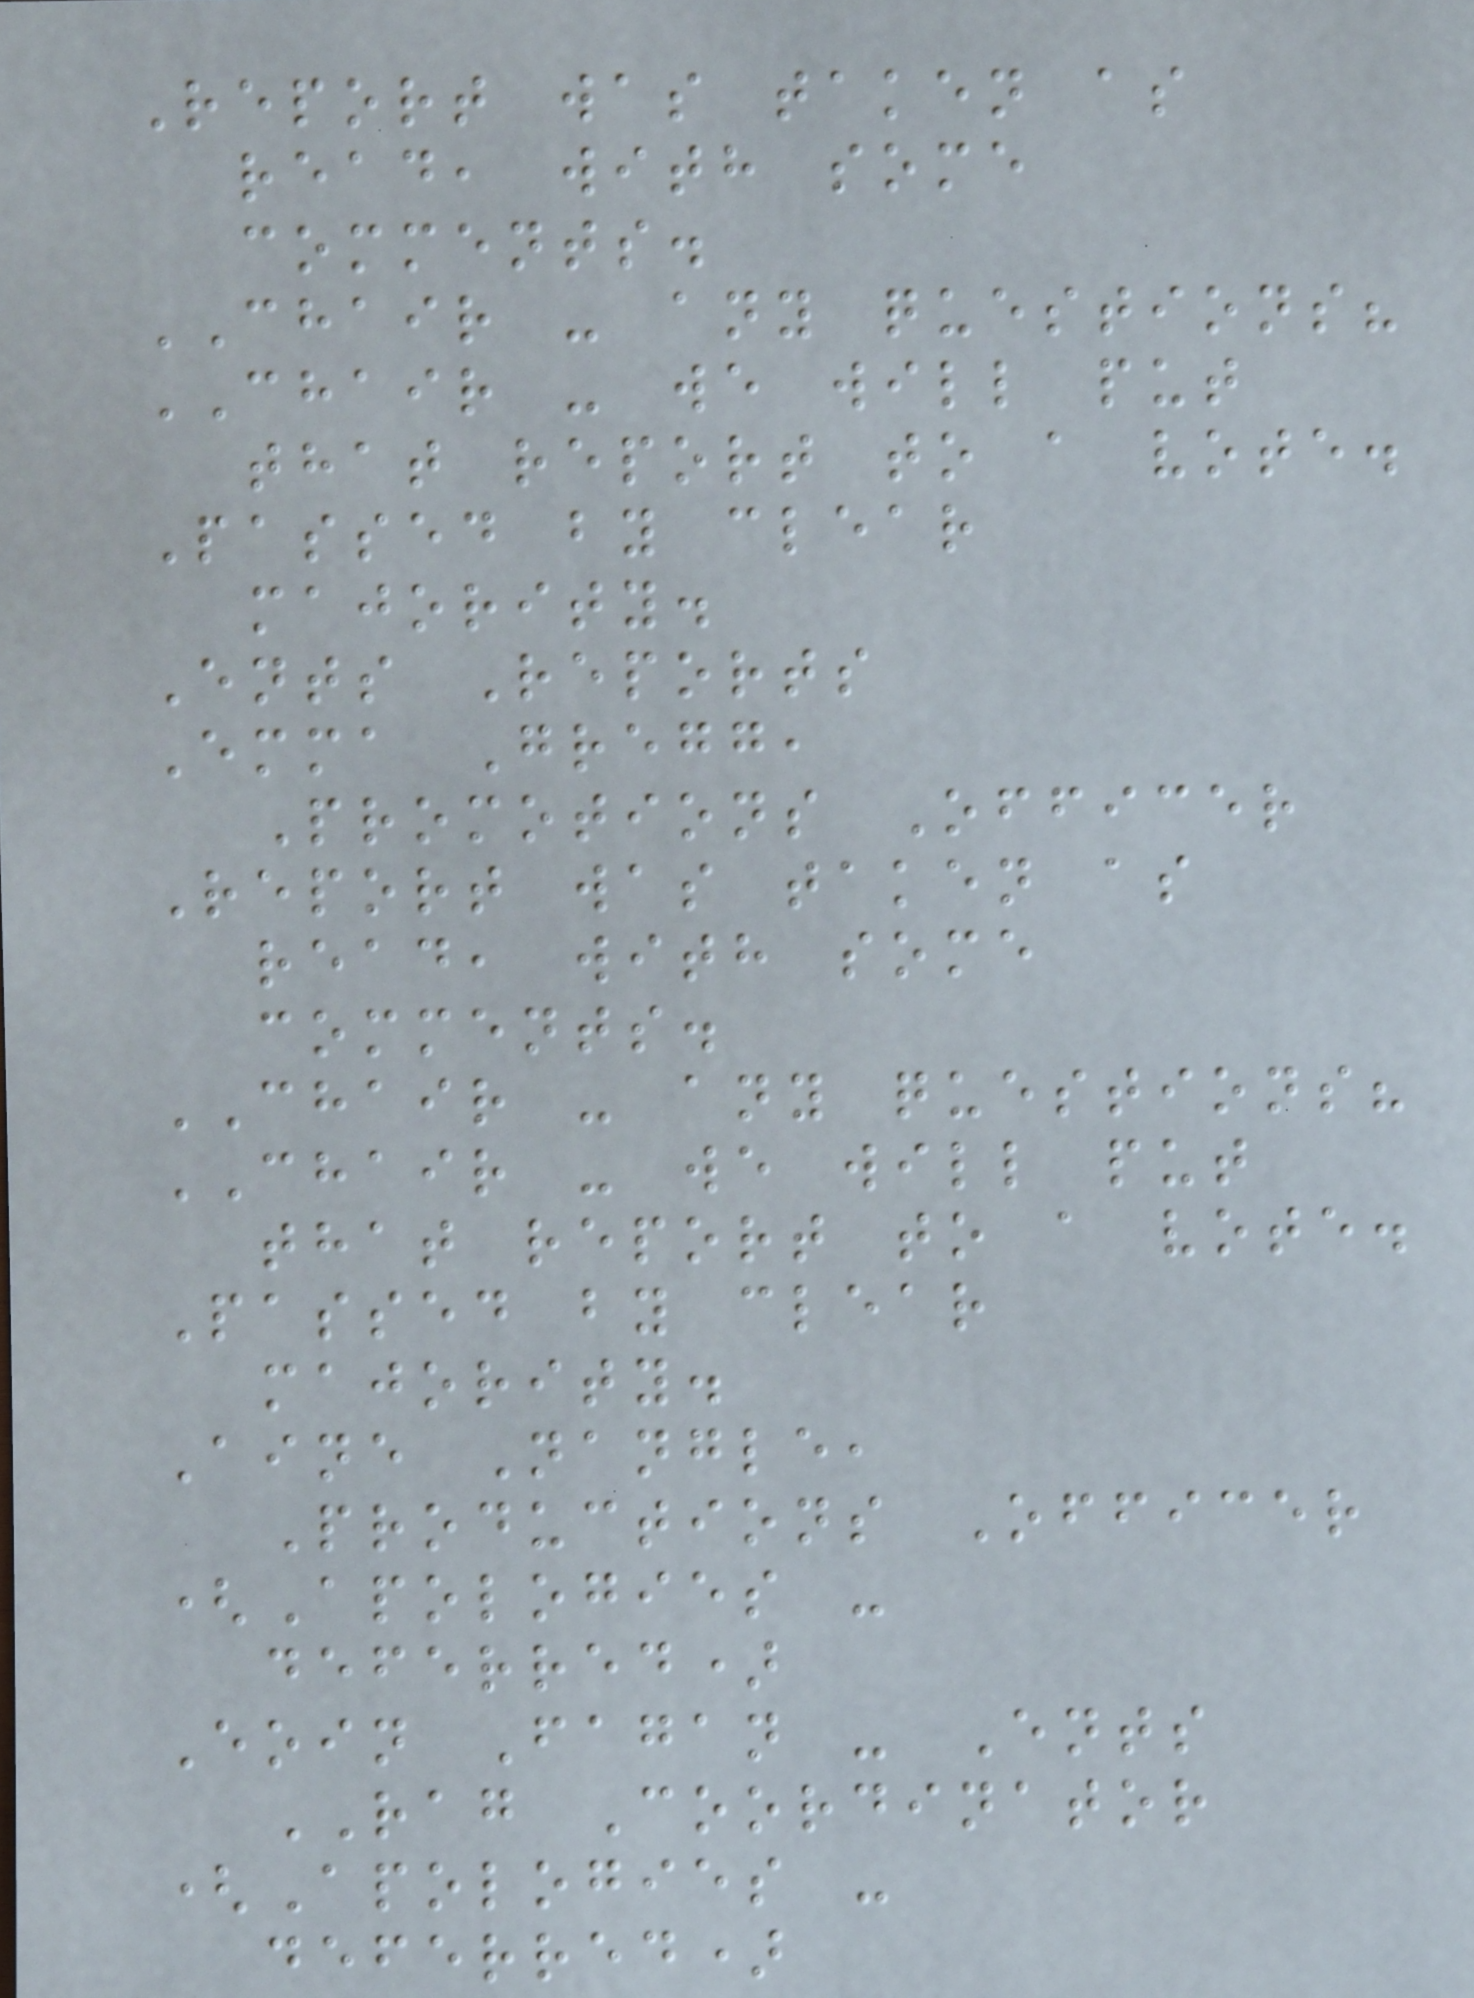Report was taken as
read, with some
comments.
CHAIR - any questions?
CHAIR - we will put
that report to a vote.
Passed by clear
majority.
Ents Reports
Emma Gregg,
Promotions Officer
Report was taken as
read, with some
comments.
CHAIR - any questions?
CHAIR - we will put
that report to a vote.
Passed by clear
majority.
Aine Nangle,
Productions Officer
(Apologies -
deferred)
Eoin Fagan - Ents
RAG Coordinator
(Apologies -
deferred)
